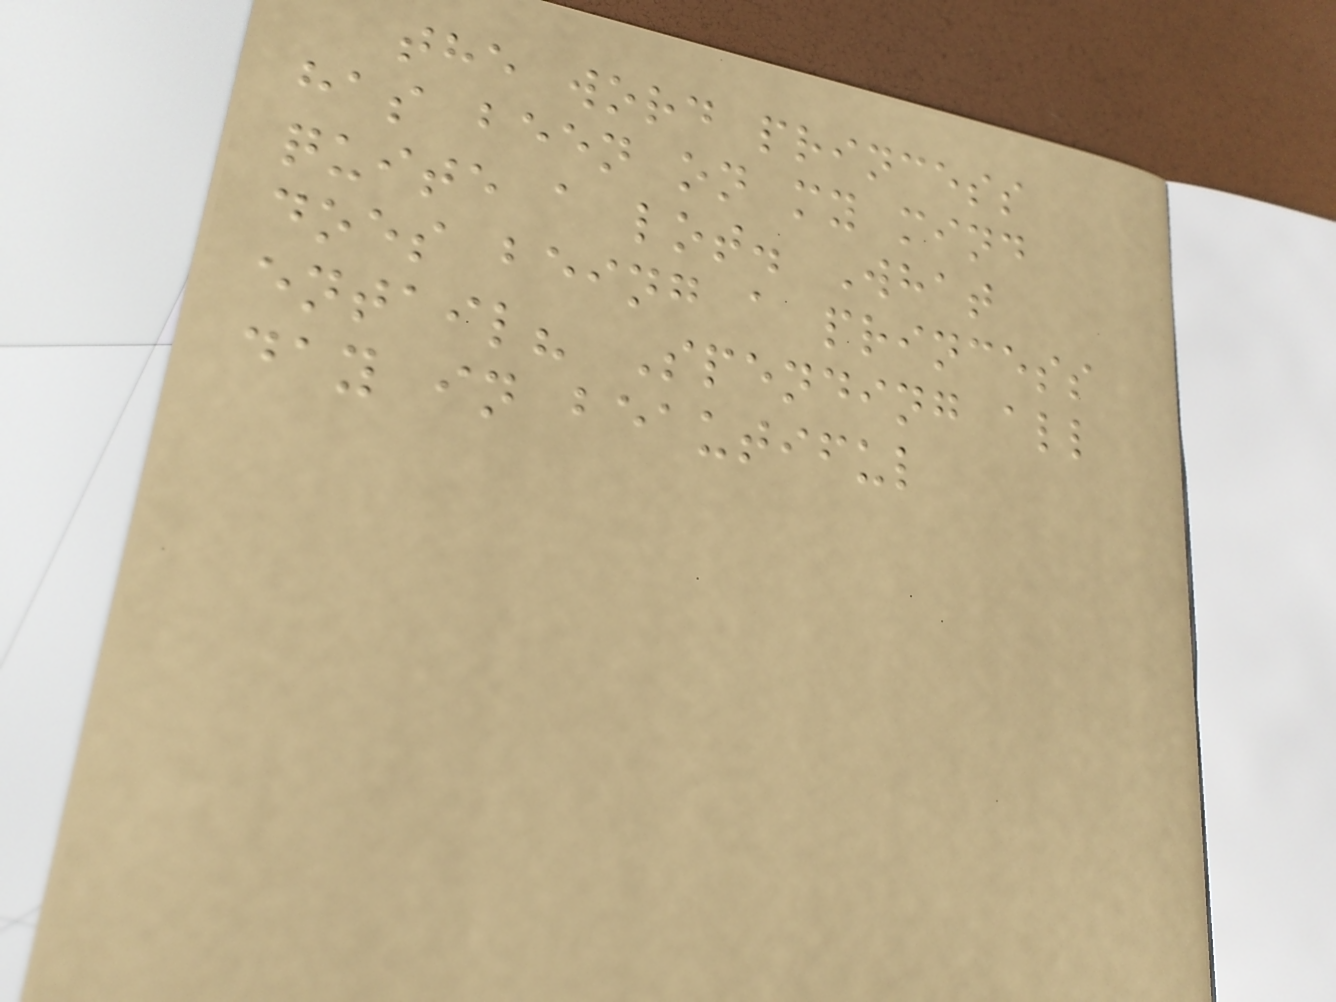the word princess
has been on my mind
quite a lot. What
does being a princess
entail? Spending all
day in beautiful
